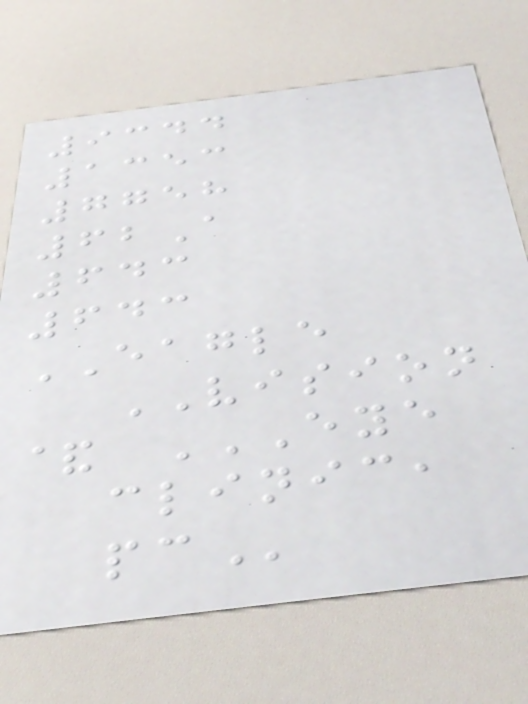9344
1353
7758
62A
643
643
EAGLE
VISION
& EYE
CLINIC,
PC
